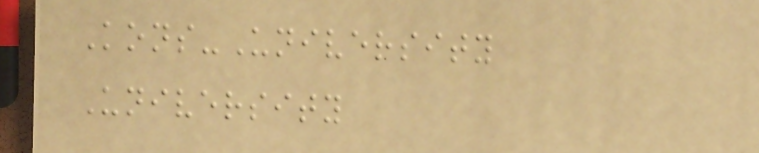Kons-University
University
